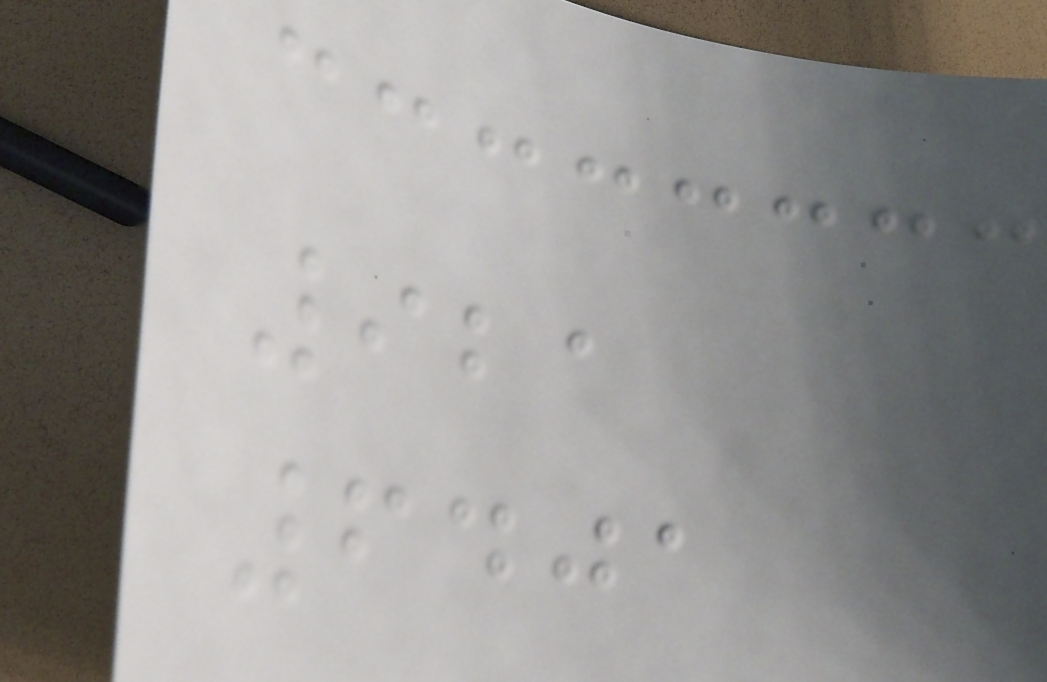921
6401
